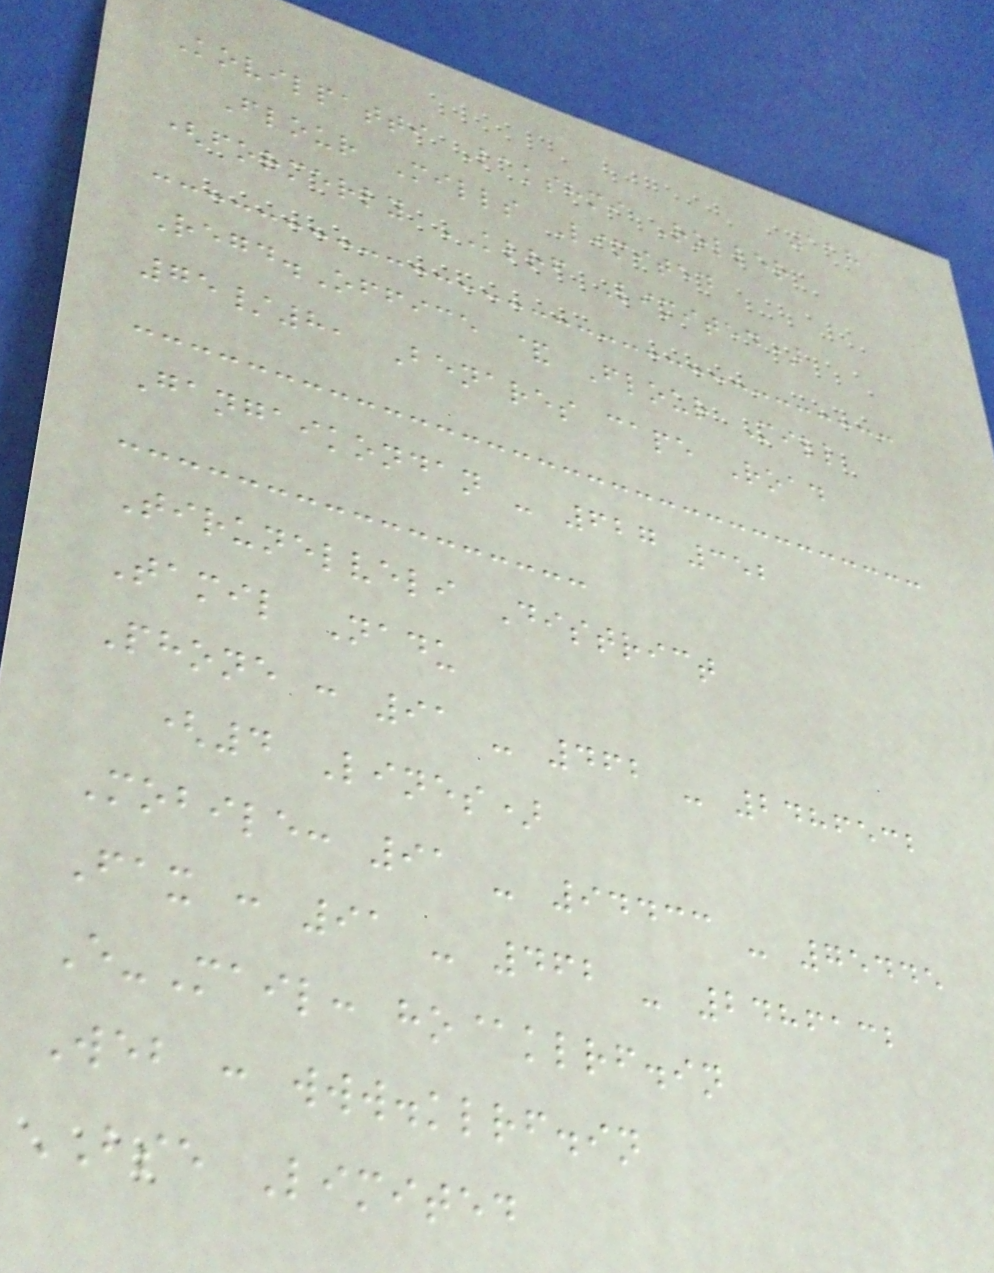118
Kovilpatti Lakshmi Roller
Flour Mills Limited
(formerly KLRF Limited)
Regd.Office & Flour Mill
75/8, Benares cape Road
Gangaikondan - 627 352
Tirunelveli District
Tamil Nadu
Phone : 91 - 462 - 2486532
(4 Lines)
Mobile: 91 - 94433 - 75445
Fax : 91 - 462 - 2486132
E-Mail: ho@klrf.in
Web : www.klrf.in
BSE Limited
